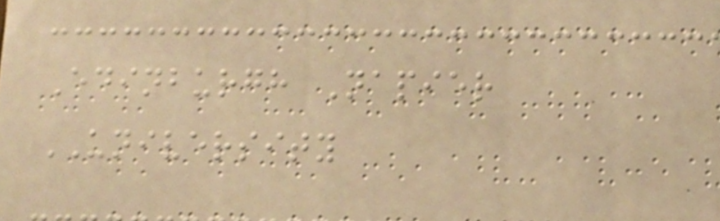Edinburgh Napier
UNIVERSITY
